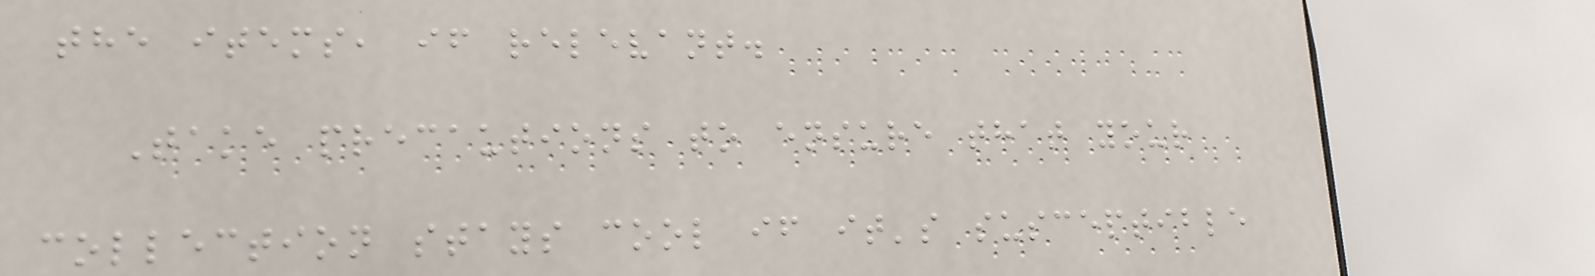the items, if relevant.
Take precautions to ensure that your
collection stays cool if it's susceptible
